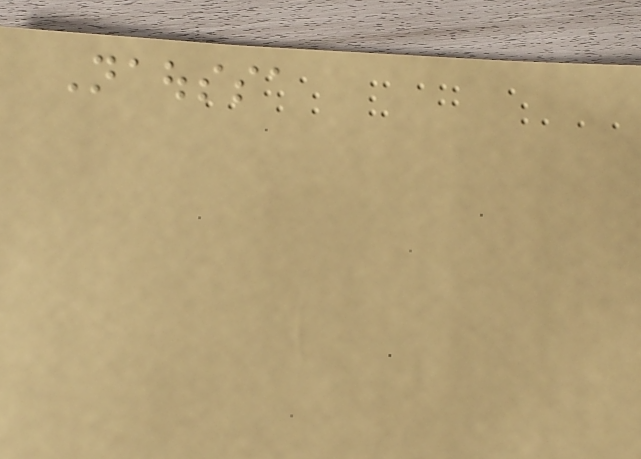Naoussa
